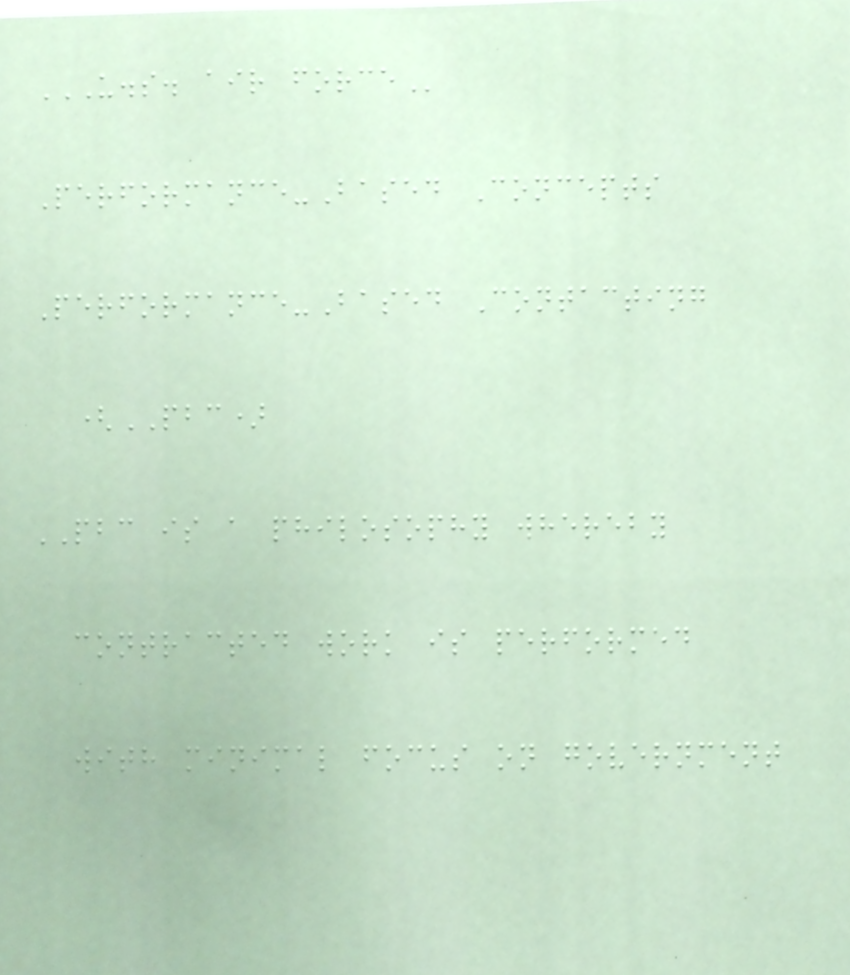U.S. AIR FORCE
Performance-Based Concepts
Performance-Based Contacting
(PBC)
PBC is a philosophy whereby
contracted work is performed
with minimal focus on government
